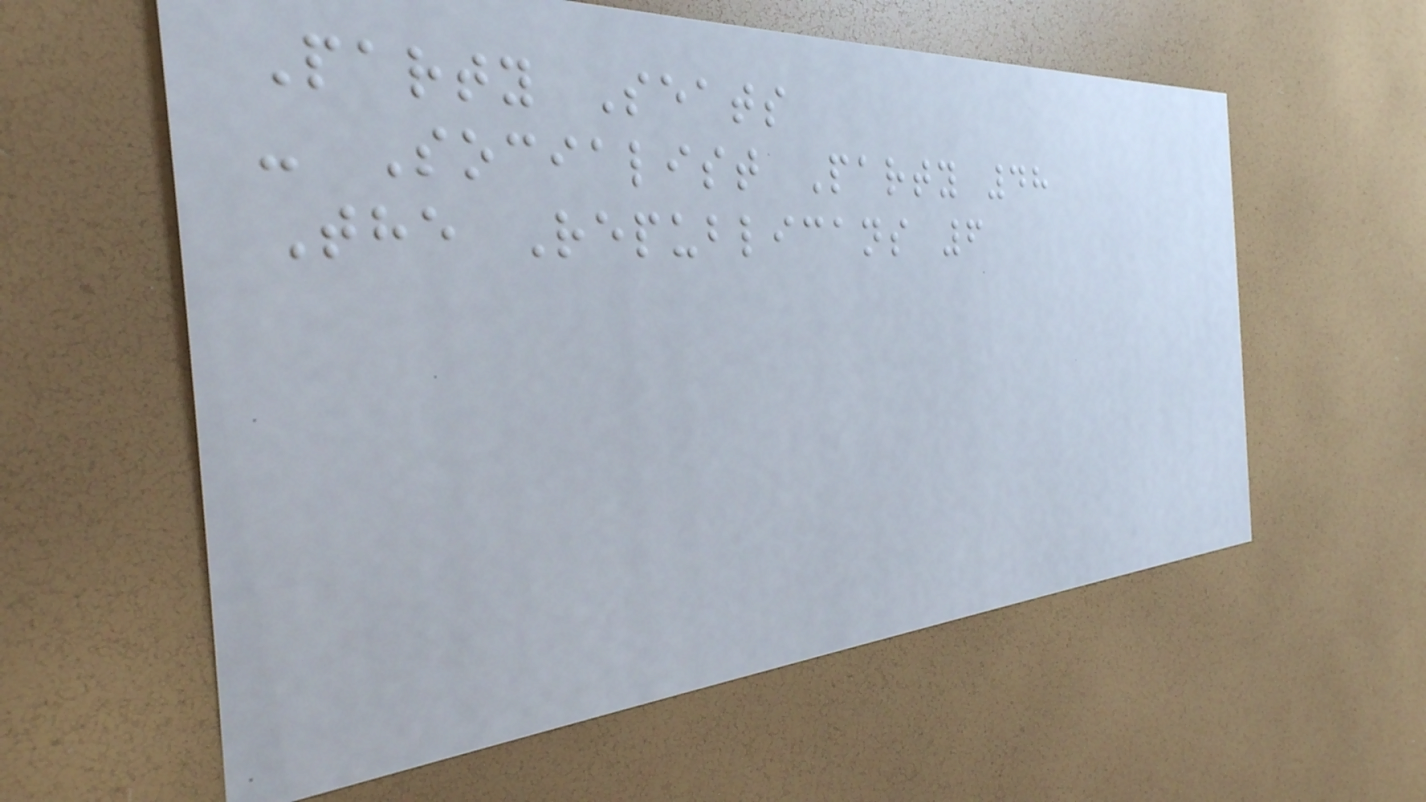Party Seats
- Socialist Party 48
The Republicans 6
